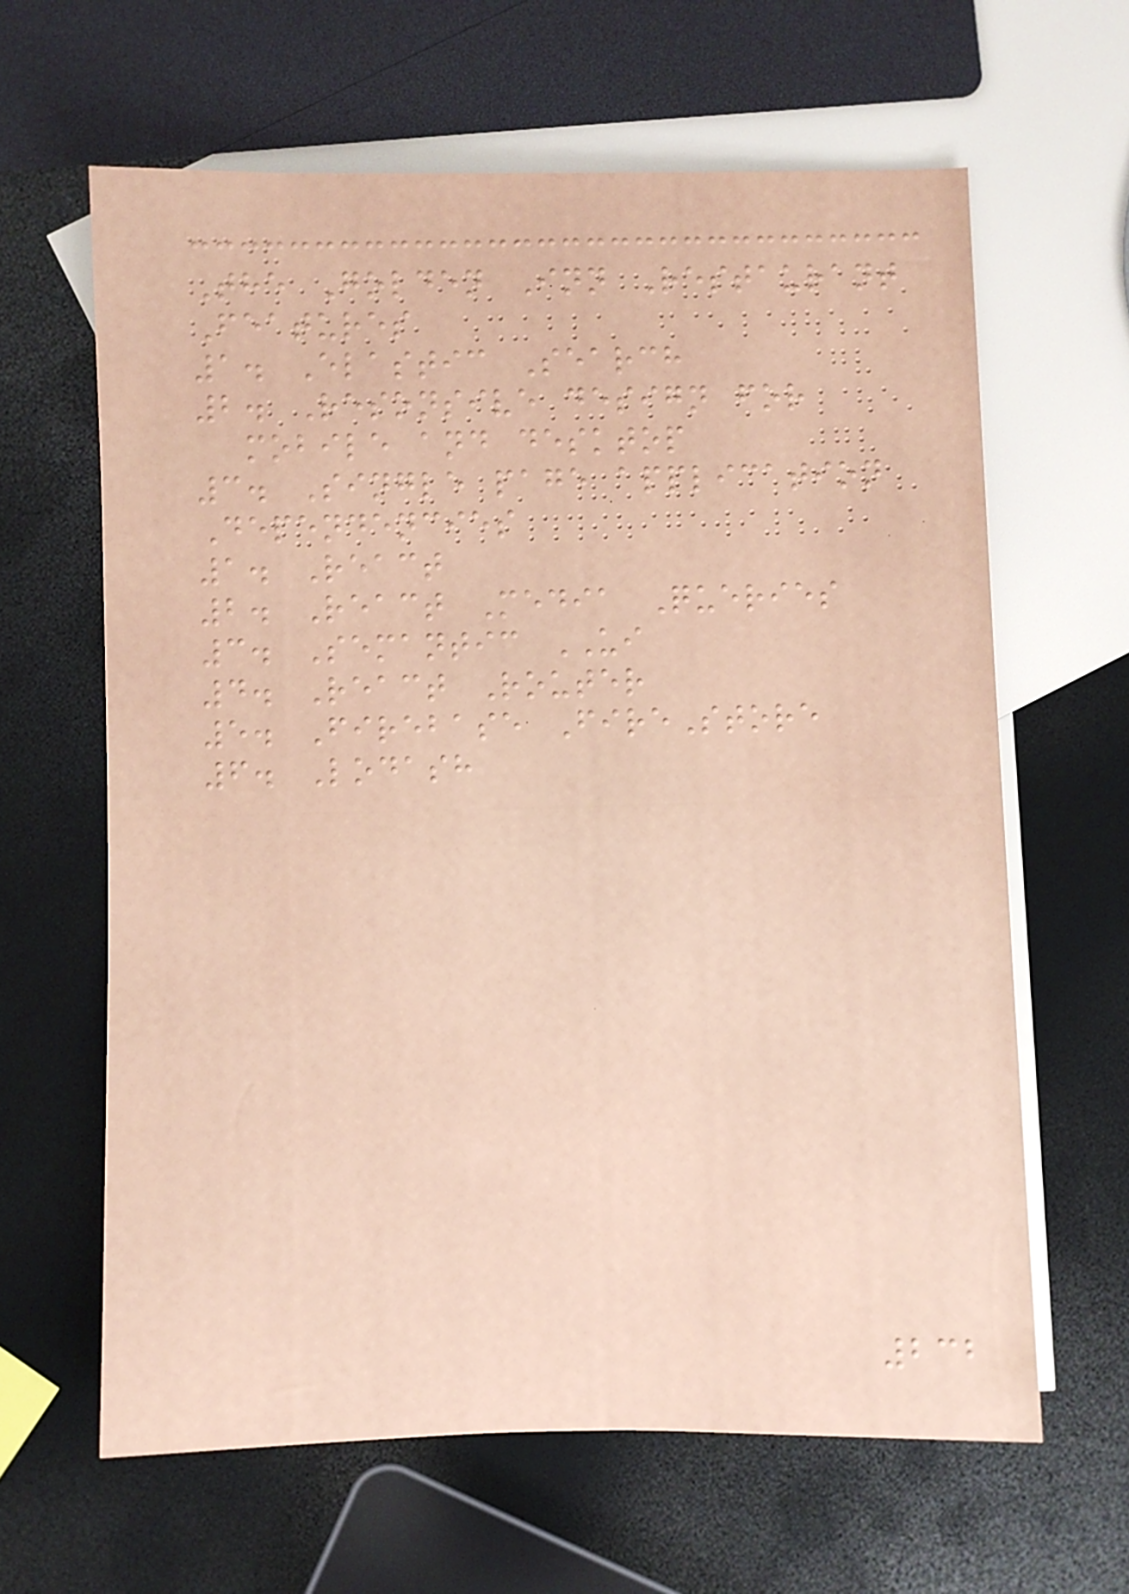The Golden Inn Restaurant
Features
1. Elastic Search
2. Resonsive design for
mobile and desktop
3. Single page application
Dependencies
1. React
2. React Media Queries
3. Semantic UI
4. React Router
5. Firebase FireStore
6. Lodash
232
